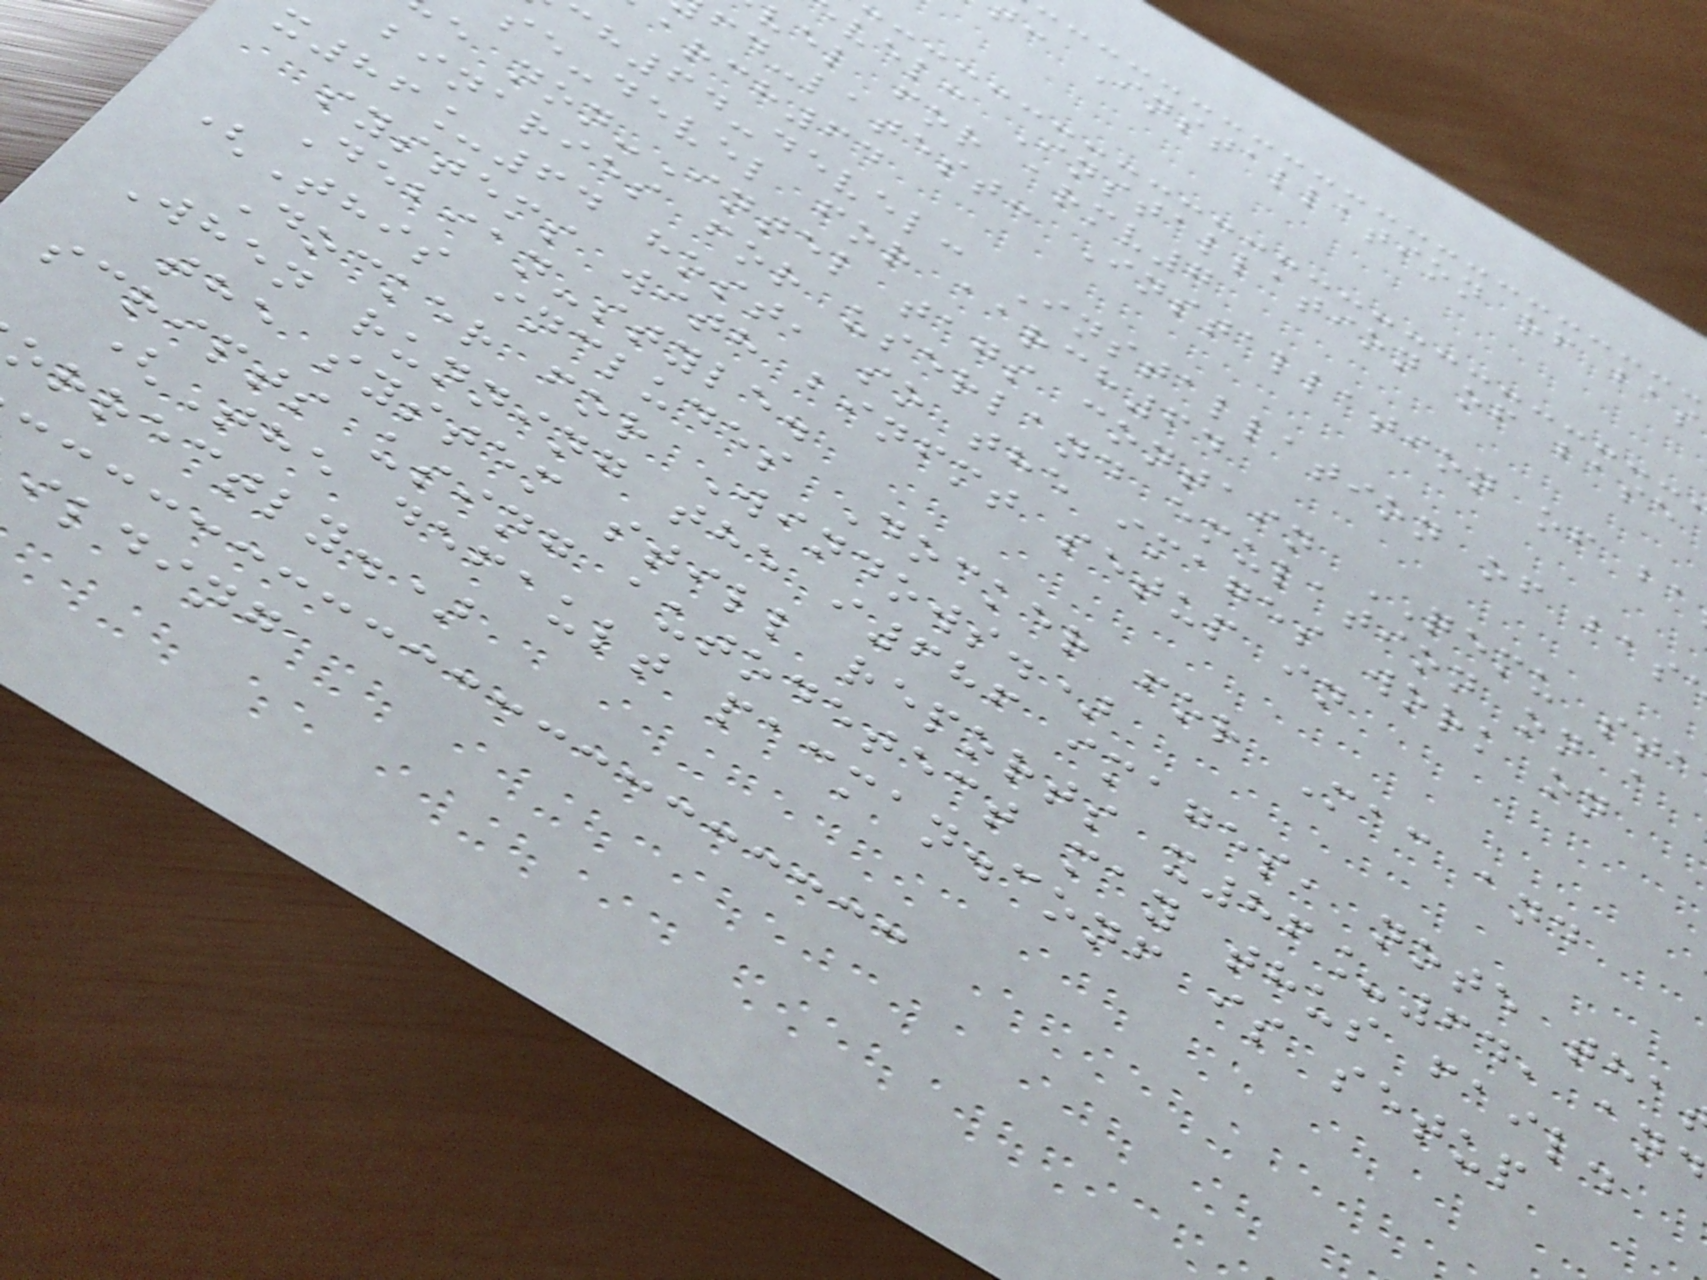: Installation of bas
vel: Installation of base
vel for armv7
fd-latest: Installation of ba
arch64
ch64-devel: Installation of bas
se-devel for aarch64
e non-Intel tags contain QEMU sta
binaries for userland emulation on a
x86_64 host, so the images work on
systems with binfmt setup in
Debian-style.
(This includes Docker for Mac and
Docker for Windows.)
When running the i686 images, note tha
the system still reports x86_64, and
scripts using autodetect may thus fail.
(The default pacman.conf is setup
orrectly.)
ilding
